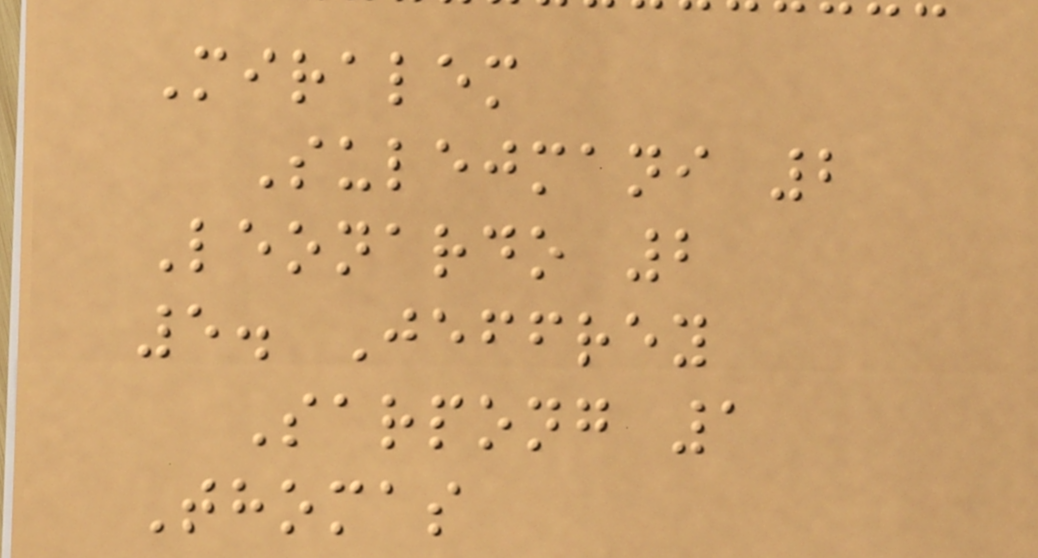Miralem
Sulejmani 2
Leonardo 2
5. Jeffrey
Sarpong 1
Thomas
